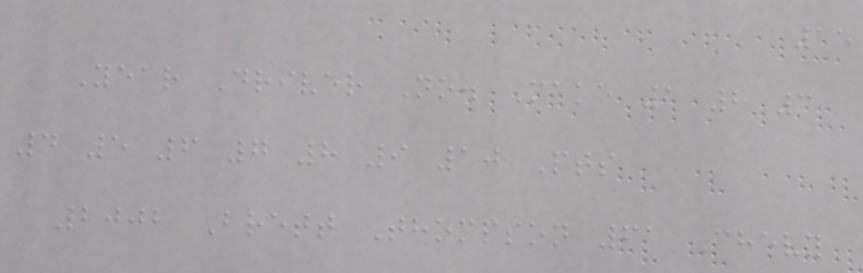15
Year Driver No. Make 1 2 3
4 5 6 7 8 9 10 Pts
2002 Brett Thompson 61 Chevy
